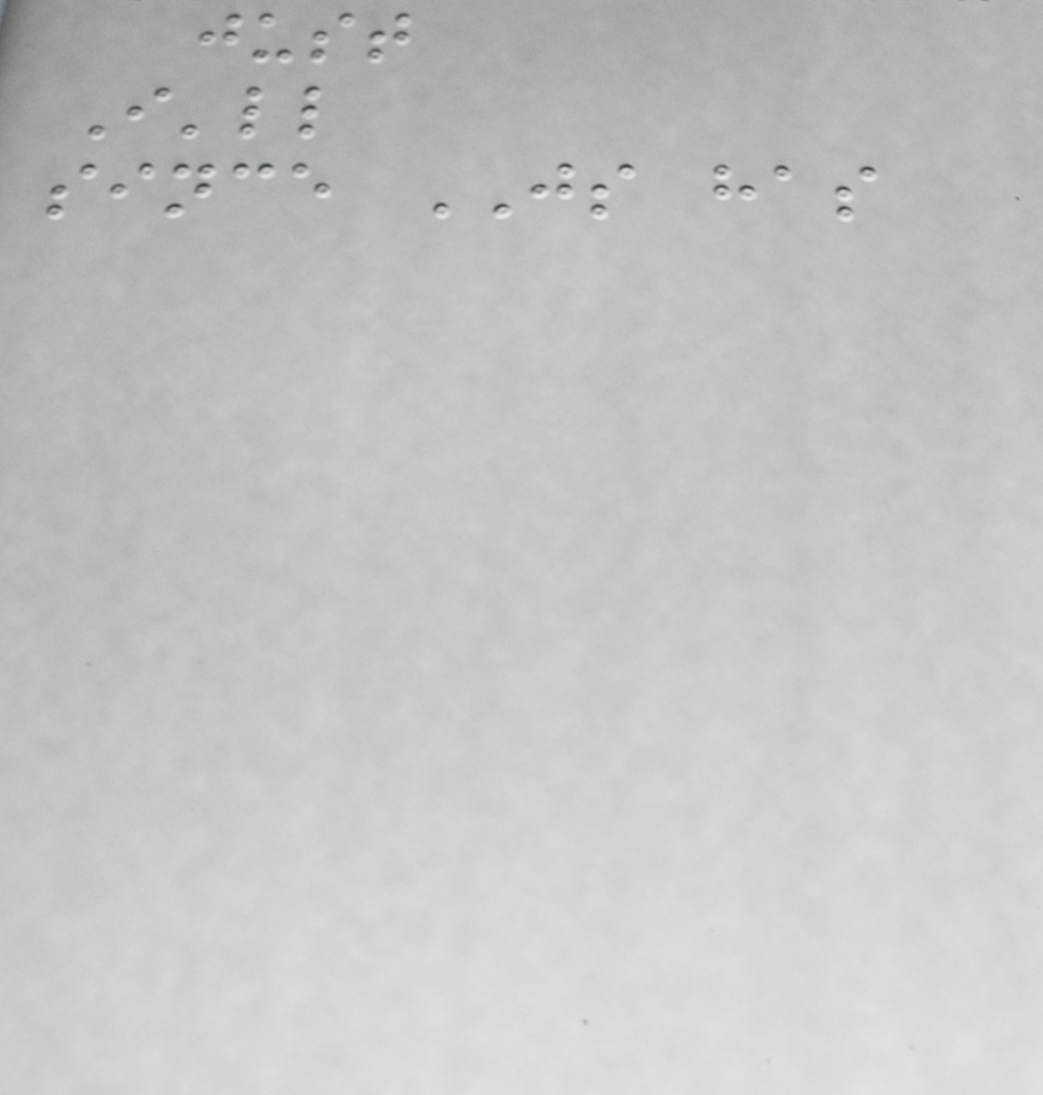just
I'll
since JS has
